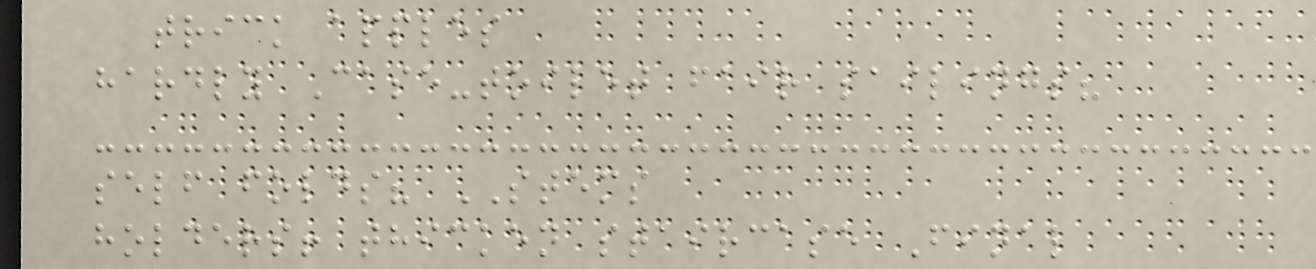trick apples
hardly Case-toilet fair sailings?
self folds? STEMS
holders! thicken staircase Final
